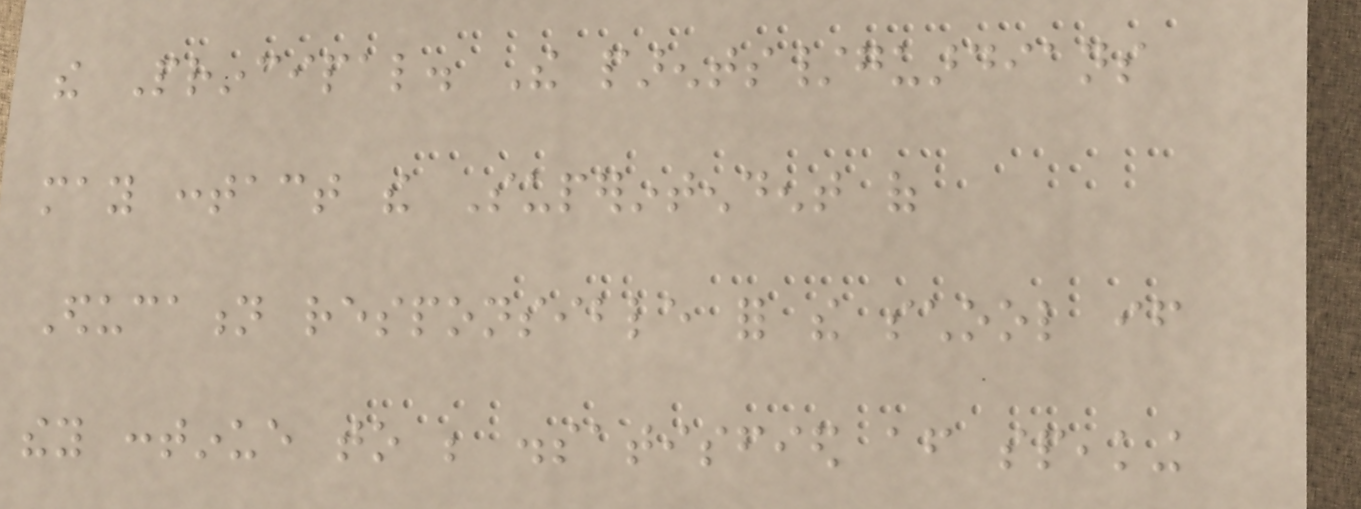the Principal. The parents/guardians
may contact the Superintendent of
Education responsible for the school if
they continue to be dissatisfied after speaking
